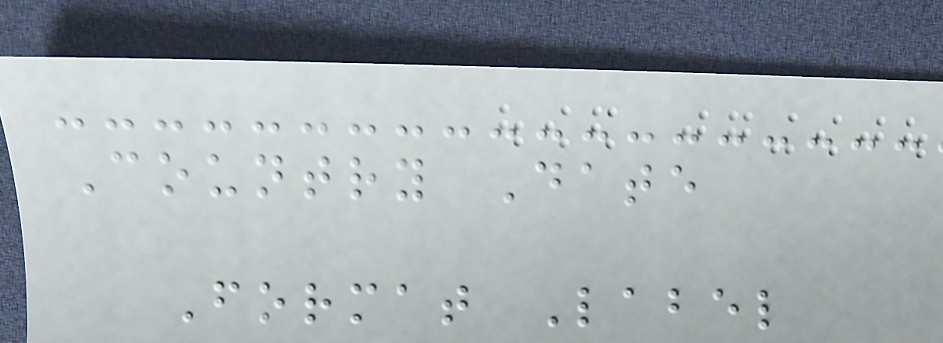Country Date
Format Label
